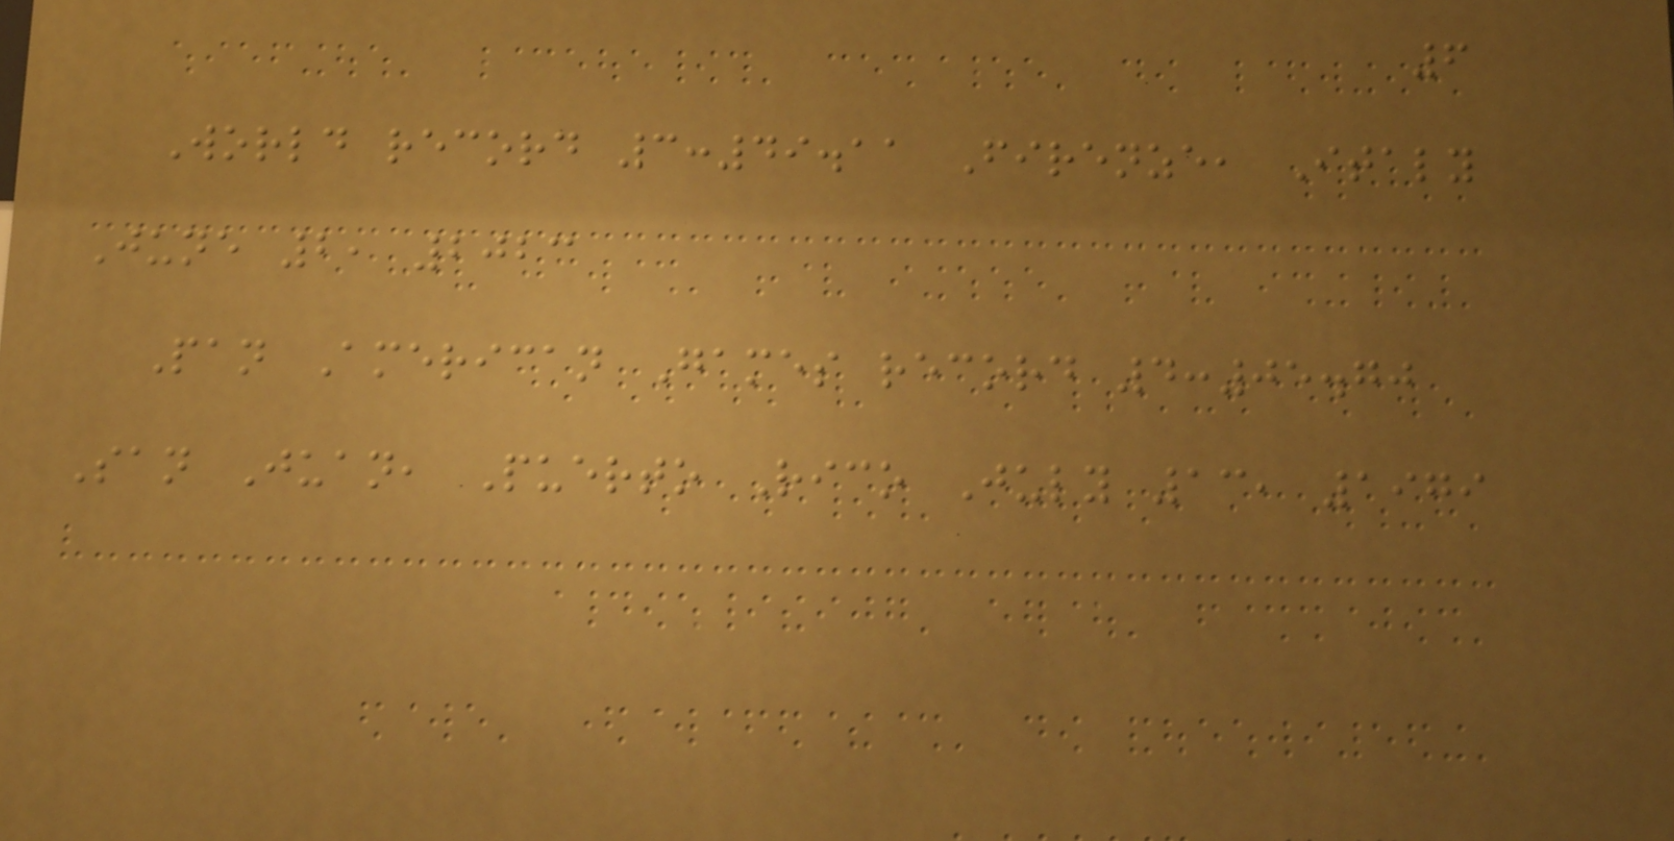6
World record 3:49.11 Firenze, Italy
June 2, 2023
Pan American Games record 4:05.70
San Juan, Puerto Rico July 13, 1979
